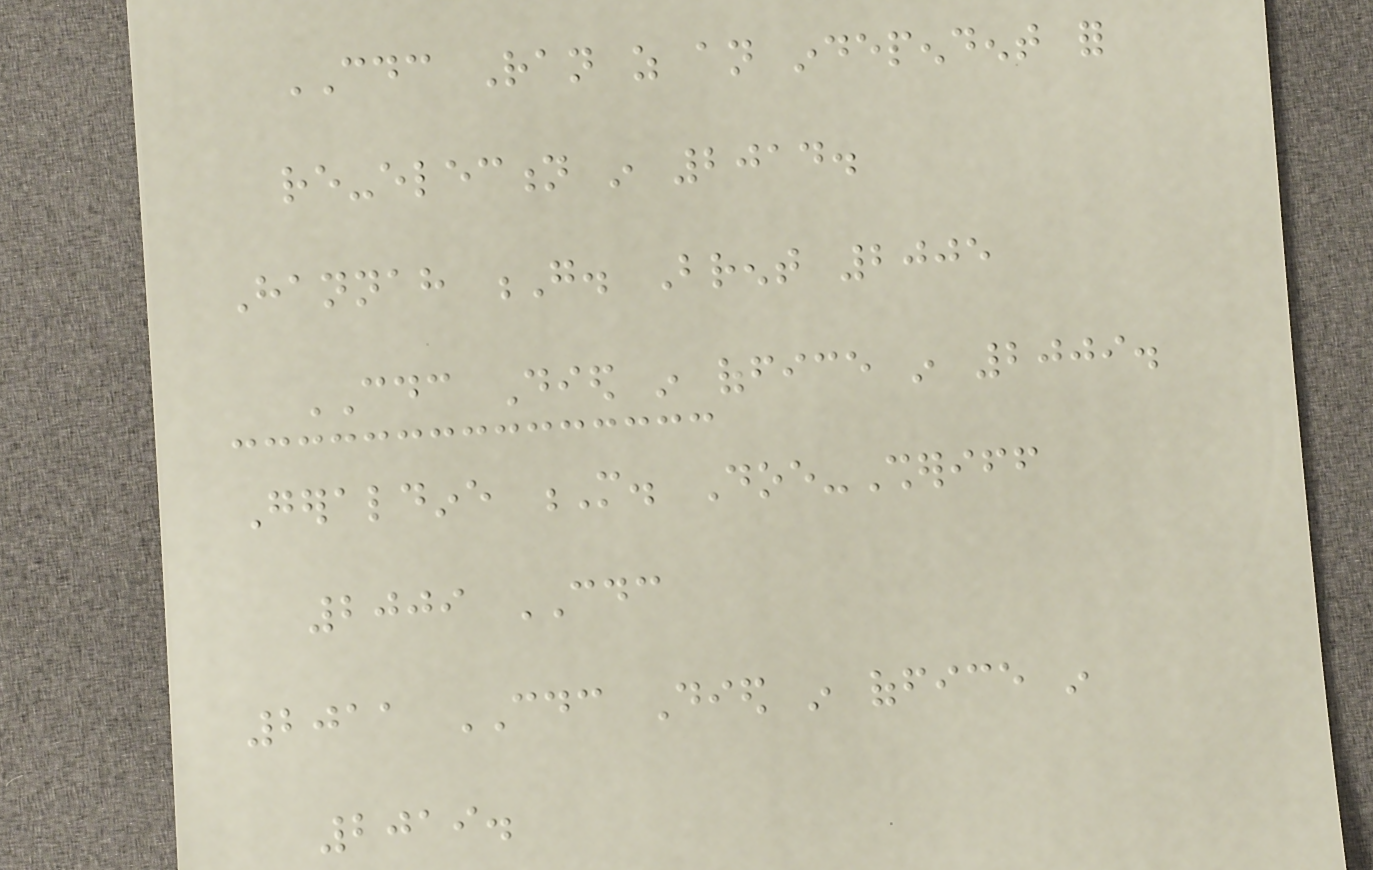CDC Ran as an independent for
re-election in 2014.
Hannah G. Brent 2005
CDC Died in office in 2009.
Geraldine M. Doe-Sheriff
2009 CDC
2011 CDC Died in office in
2019.
